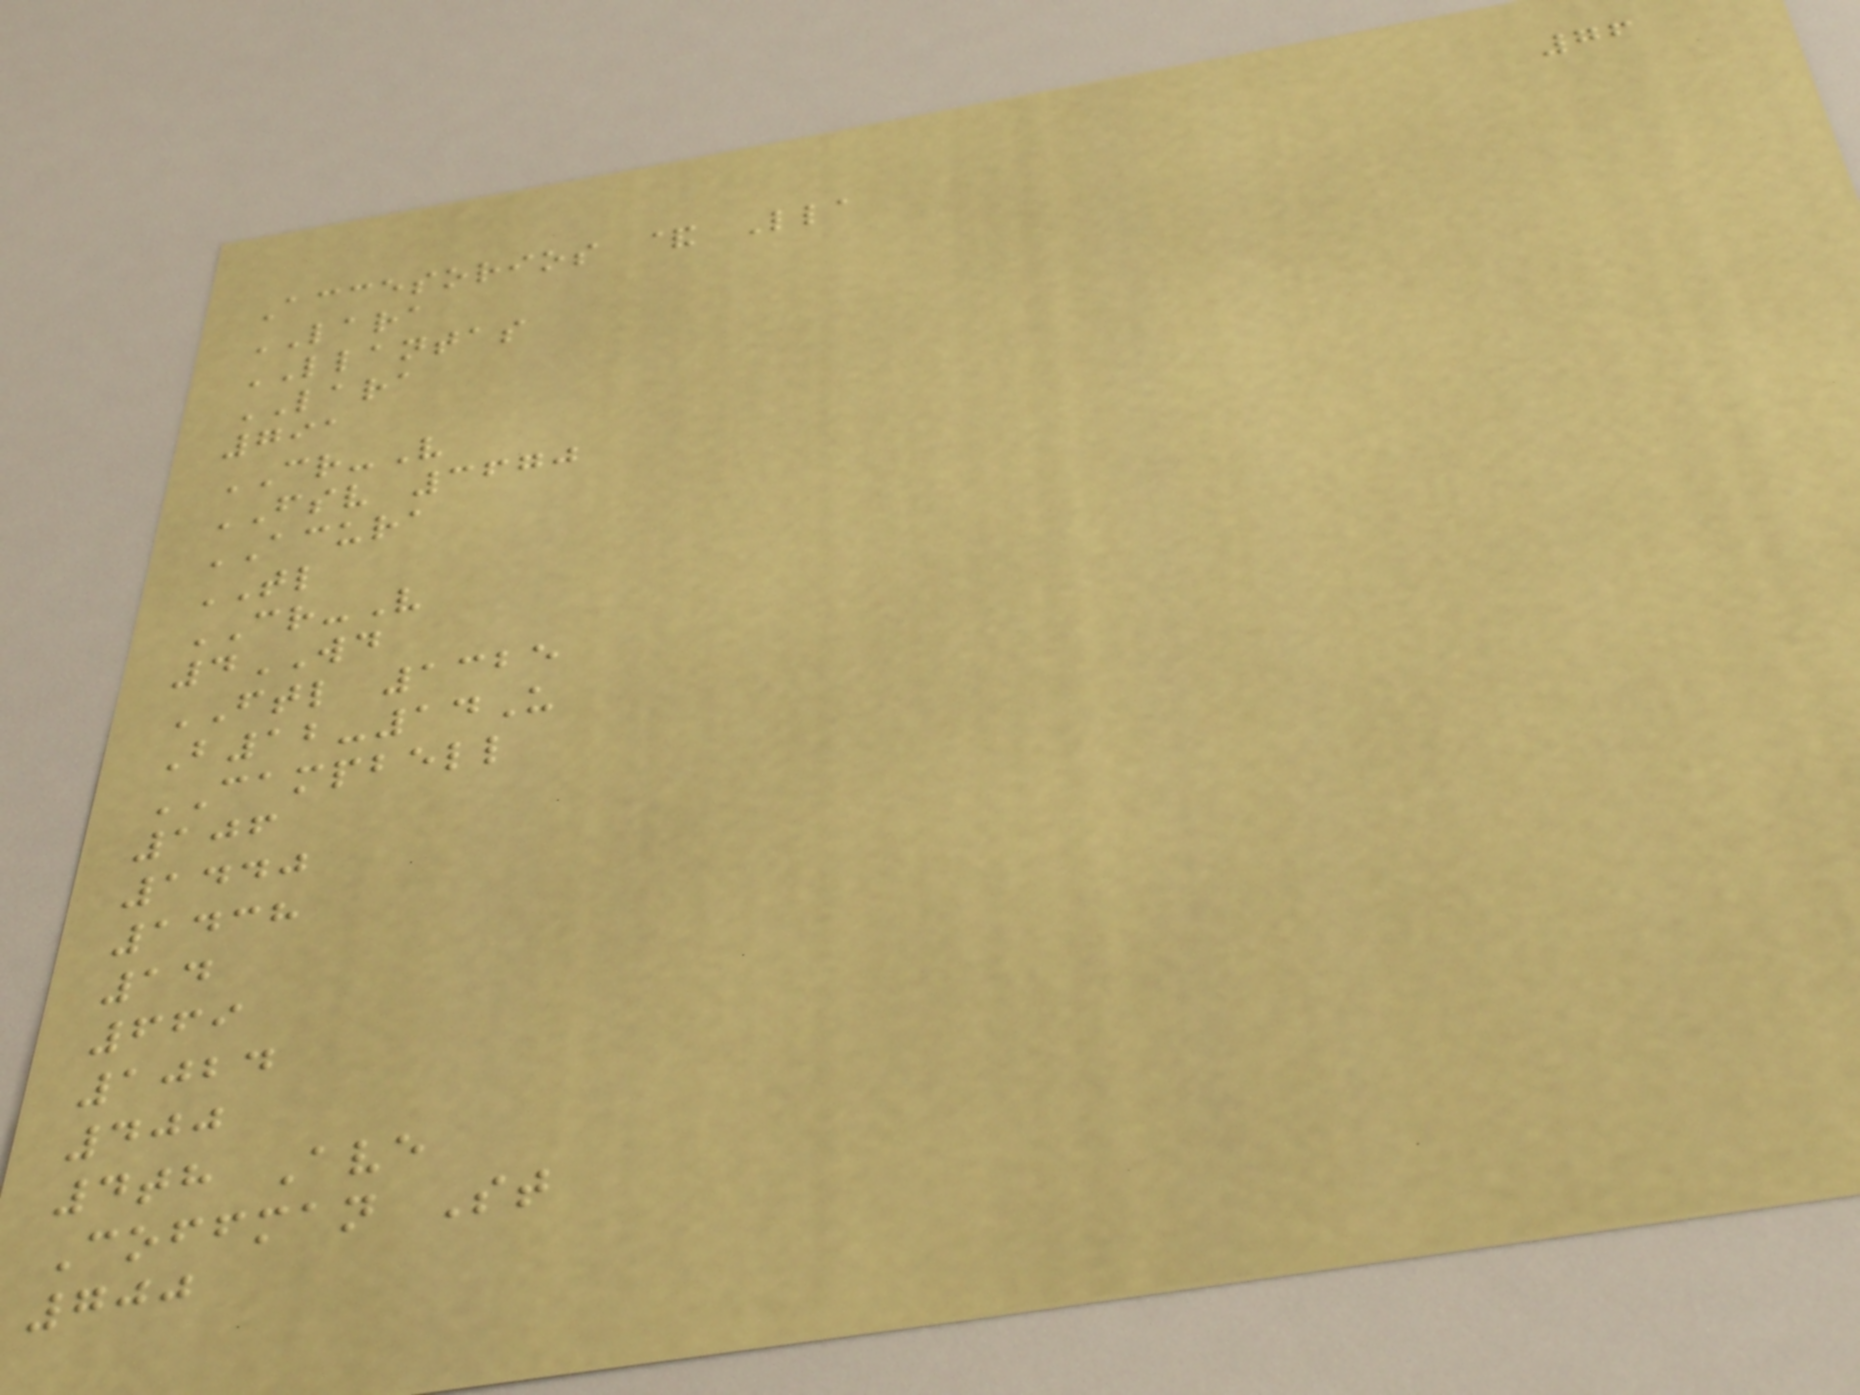76
Accesorios & Lla
LARA
LLANTAS
LARA
791
CR-V
FSV 3670
ACURA
TL
CR-V
4WD
FTL 1325
B12-14U
CAMPBELL
106
1440
1438
14
669
1024
400
4th Ave
Coffman St
700
